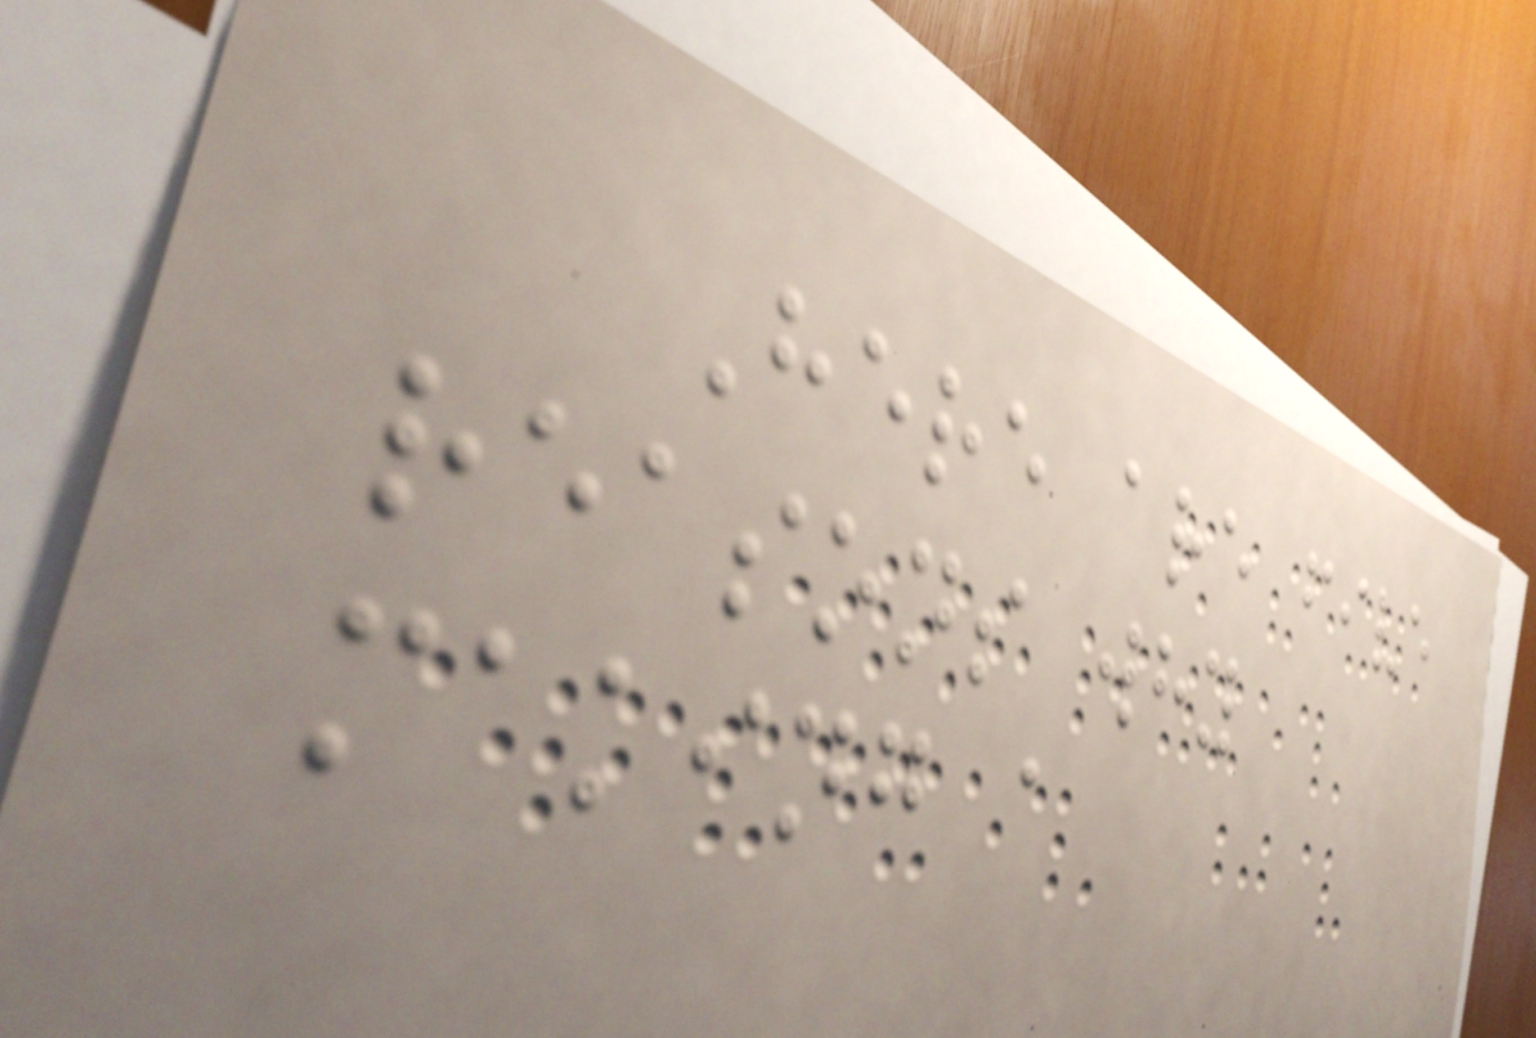Here are five
reasons why
making a
